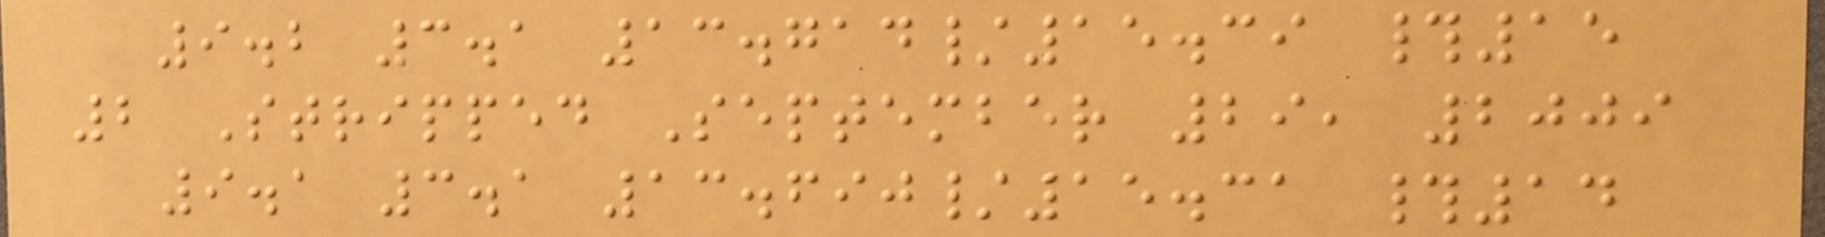9.2 3.1 13.714/15.39 #15
2 Stripped September 29, 2009
9.1 3.1 13.690/15.31 #14
